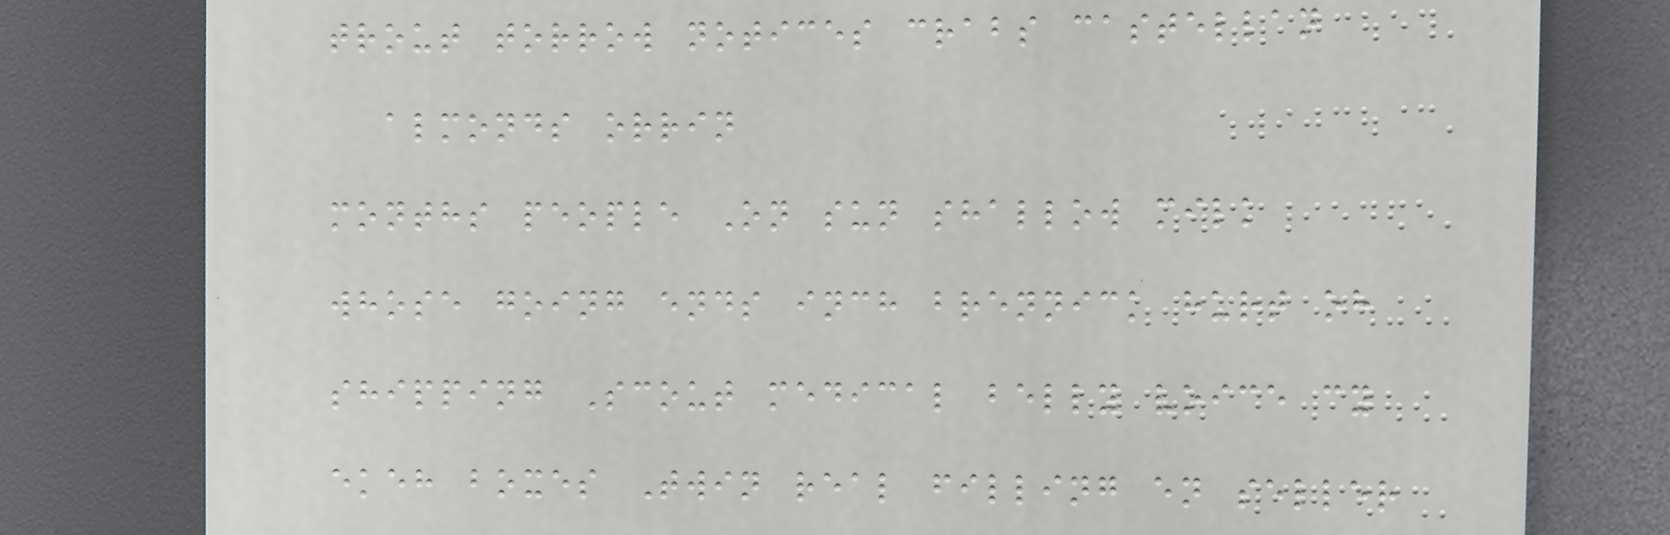trout torrow notices crabs castellan
almonds orrin
months people On sun shallow milk
whose going ends inch brennick hurt oh
shipping Scout medical belly voice cy
ekeh boxes Twin real filling en seller
